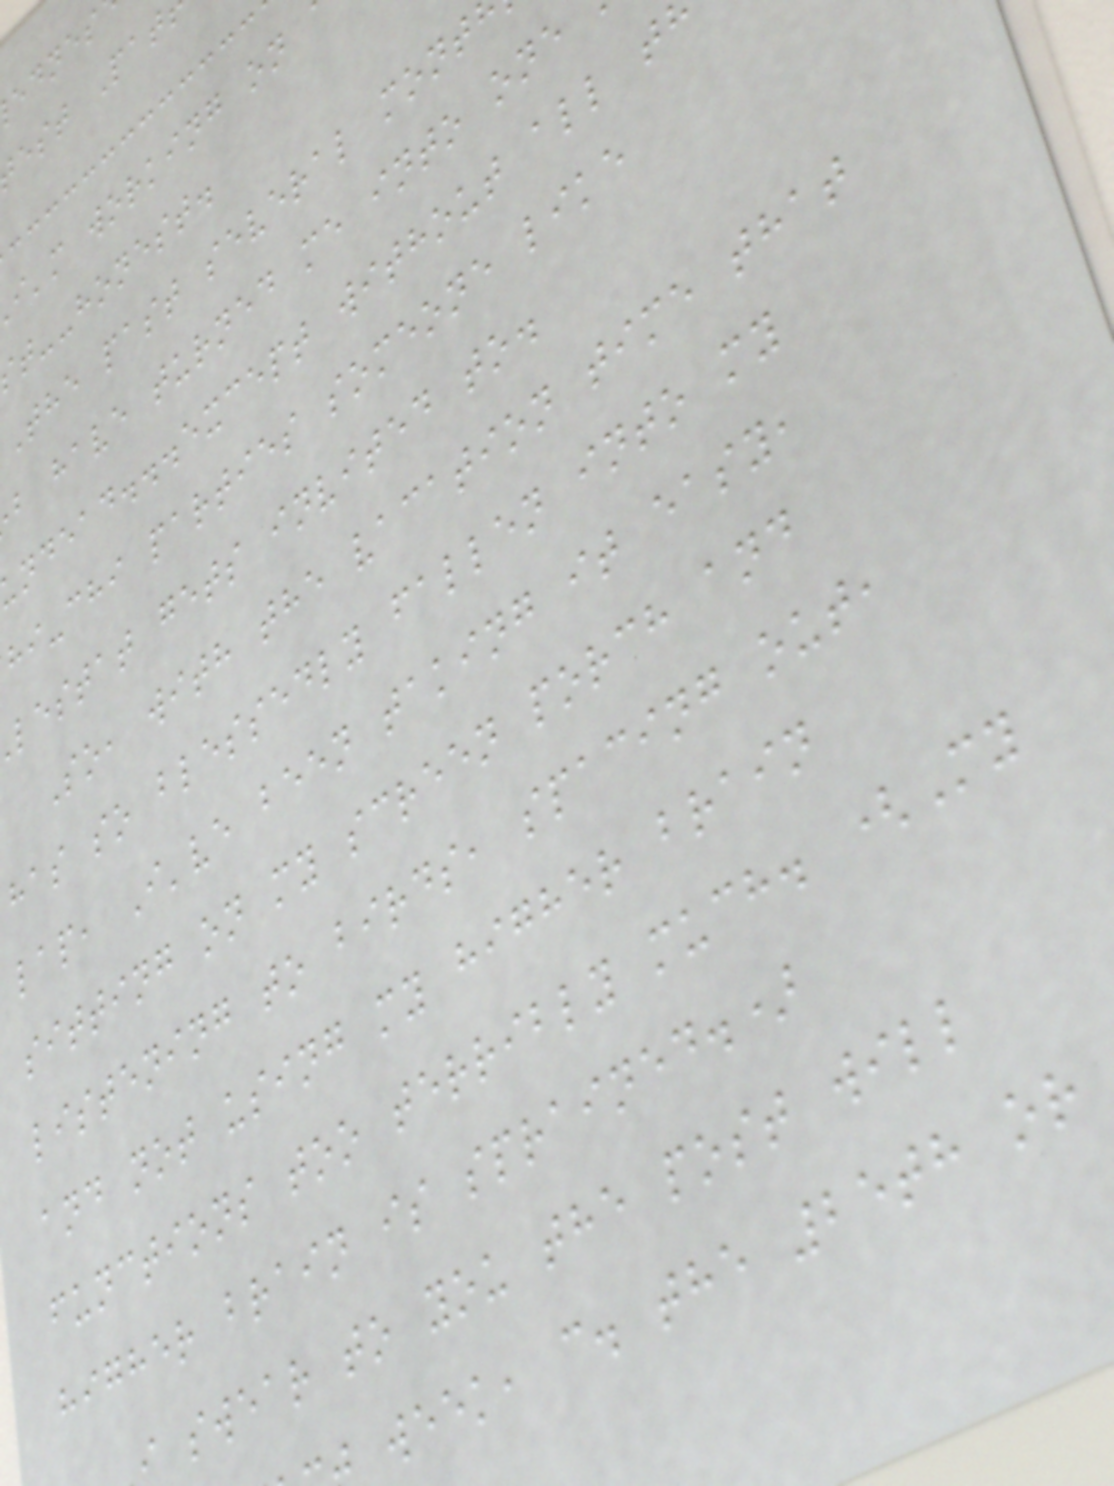est Pat
i'm working on
t--honest.
The past several mont
b have turned me into one
ndead...except without all t
hi-chi parties someone like
lestat gets invited to.
So, with the vacation time that
has so blessedly fallen into my
lap, I've been taking it easy,
sitting on my screen porch and
listening to birds, spacing out,
and not using my higher brain
functions too terribly much. (My
higher brain is sprained.)
swear to you the post will
week, c. the 25th or
